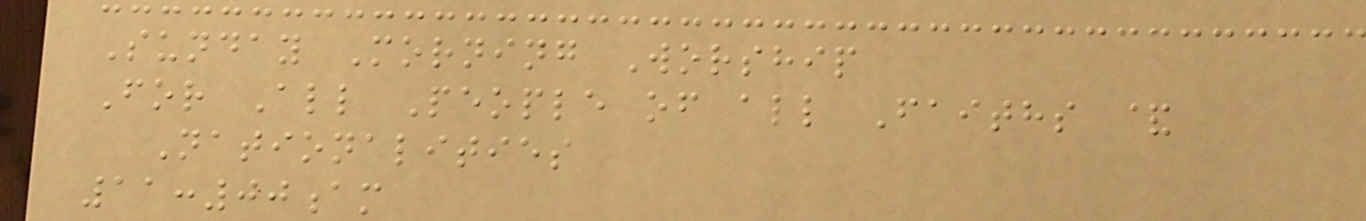Sunday Morning Worship
For All People of all Faiths &
Nationalities
11:00am
